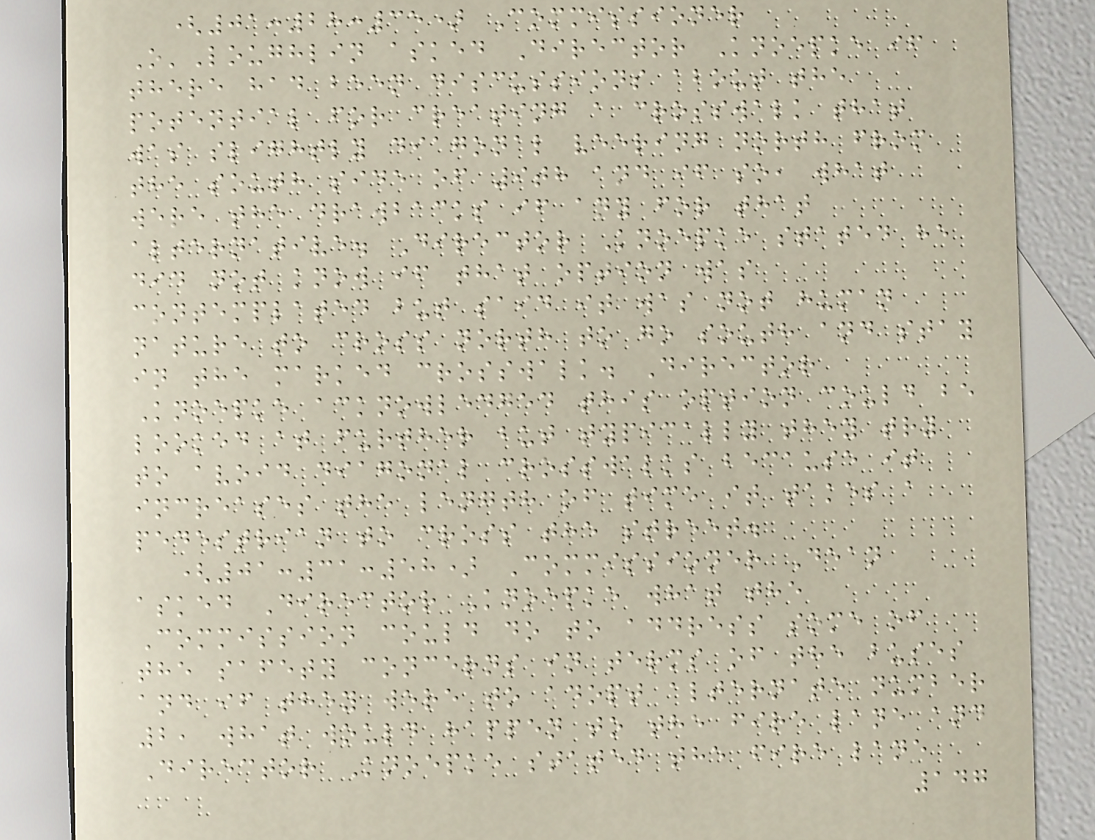(01:28:35) Commissioner
O'Loughlin asked Director Knoepke if
there had been discussions about the
potential for creating a crosswalk that
was slightly diagonal veering north from
the south side of 9th and if so, what
were the drawbacks if any for that
alternative. Director Knoepke stated he
did not know if that option was
contemplated but said it was not human
nature to cross north to go south and stay
in the marked crosswalk. Director
Knoepke acknowledged this option could be
looked at further but typically they try
to avoid diagonal crosswalks because it
increases the length of time it takes a
pedestrian to cross the street.
(01:31:58) Commissioner Dean
asked Director Knoepke what the
Commission could do to address some of
the safety concerns in terms of the buses
and if they were to adopt alternate number
2, what would happen to the fire lane and
Director Knoepke stated the fire lane
147
